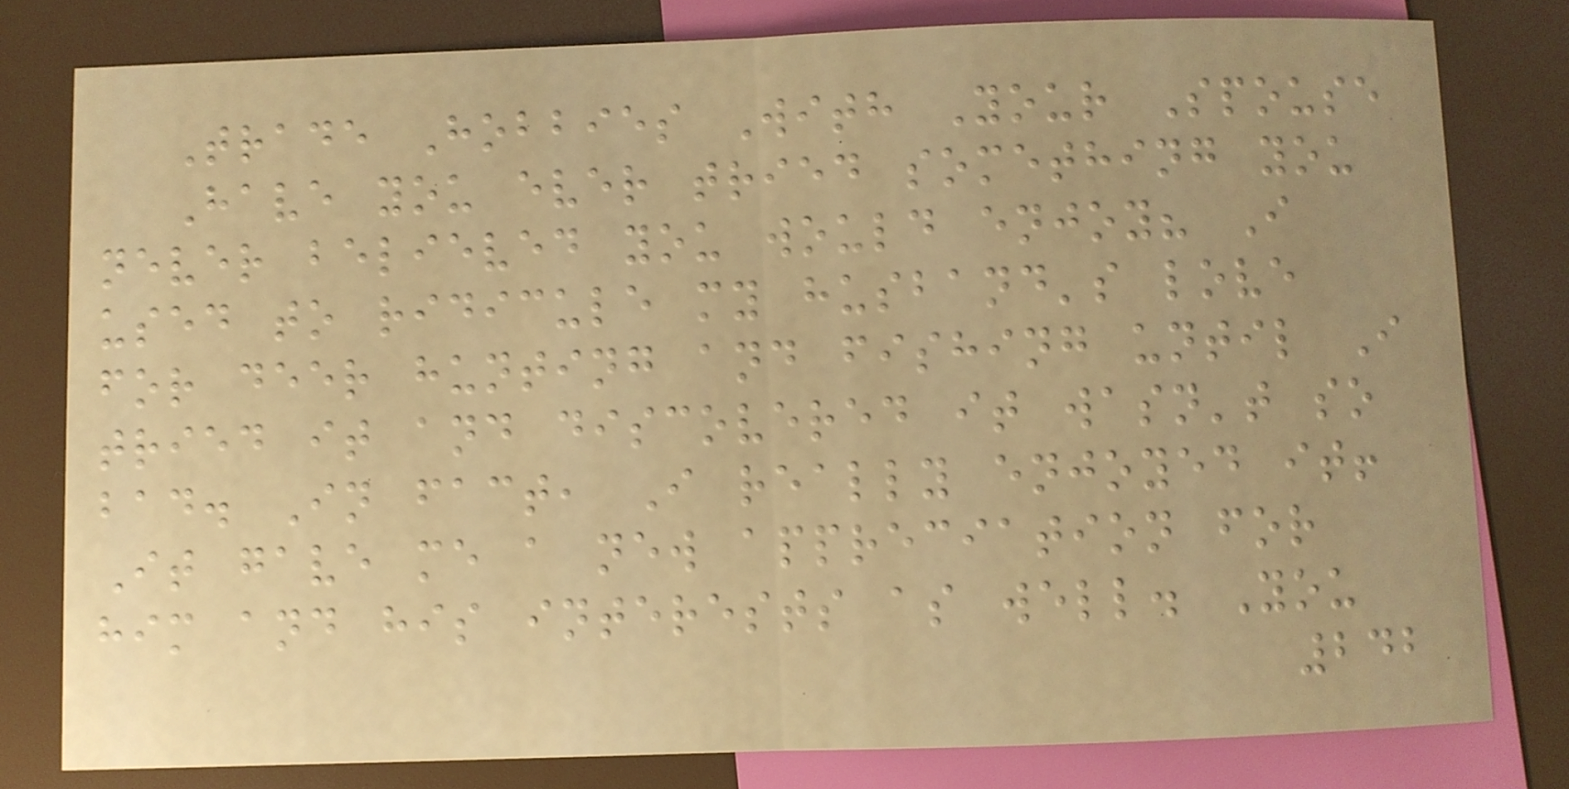Trade Hobbies With Your Spouse
Have you ever tried something you
never believed you would enjoy? I
used to ridicule my husband's love
for deer hunting and fishing until I
tried it and discovered it wasn't so
bad. In fact, I really enjoyed it!
It gave me a new appreciation for
him and his interests as well. You
242
